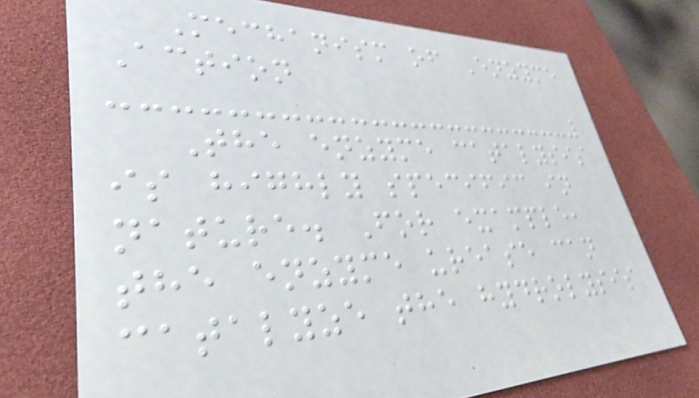Mechanism of Enzyme
Action
The enzyme catalysis
is highly specific in
nature. For example,
the enzyme urease can
catalyze the hydrolysis
